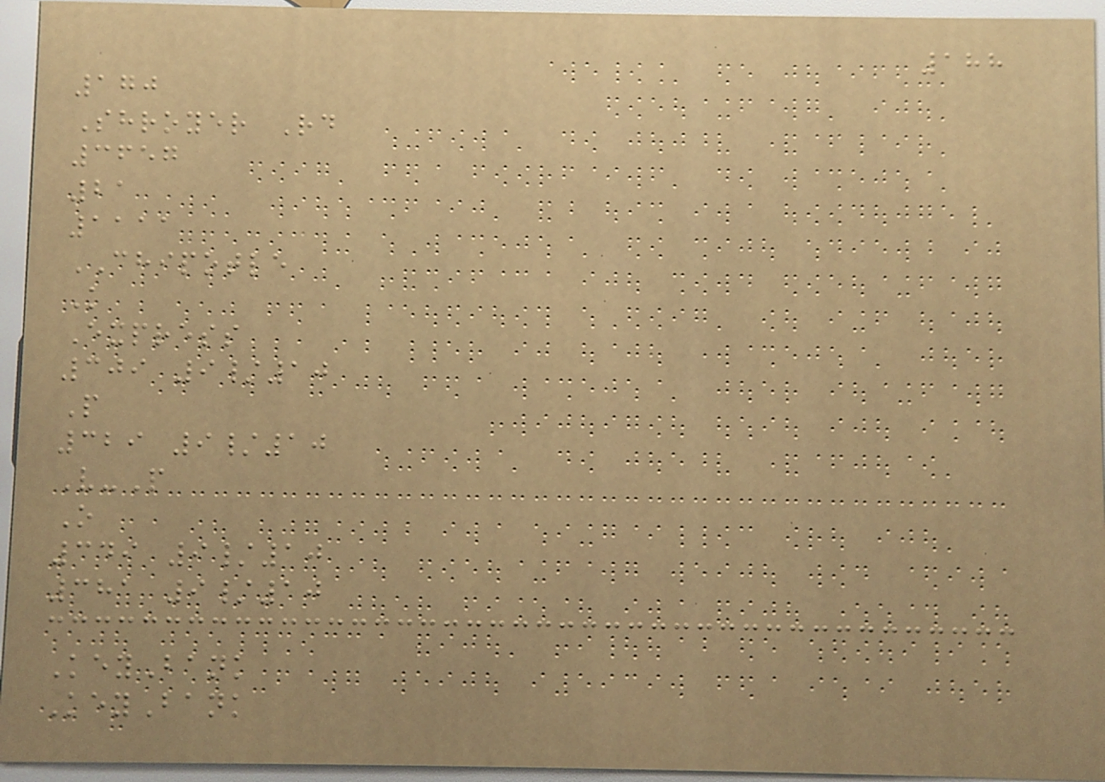188
170
Shroyer Rd
3657
21
1111
CHIPOTLE
K
Express
309 9/10
P
329 9/10
V-P
O
349 9/10
381 9/10
KeyBank
KeyBank
